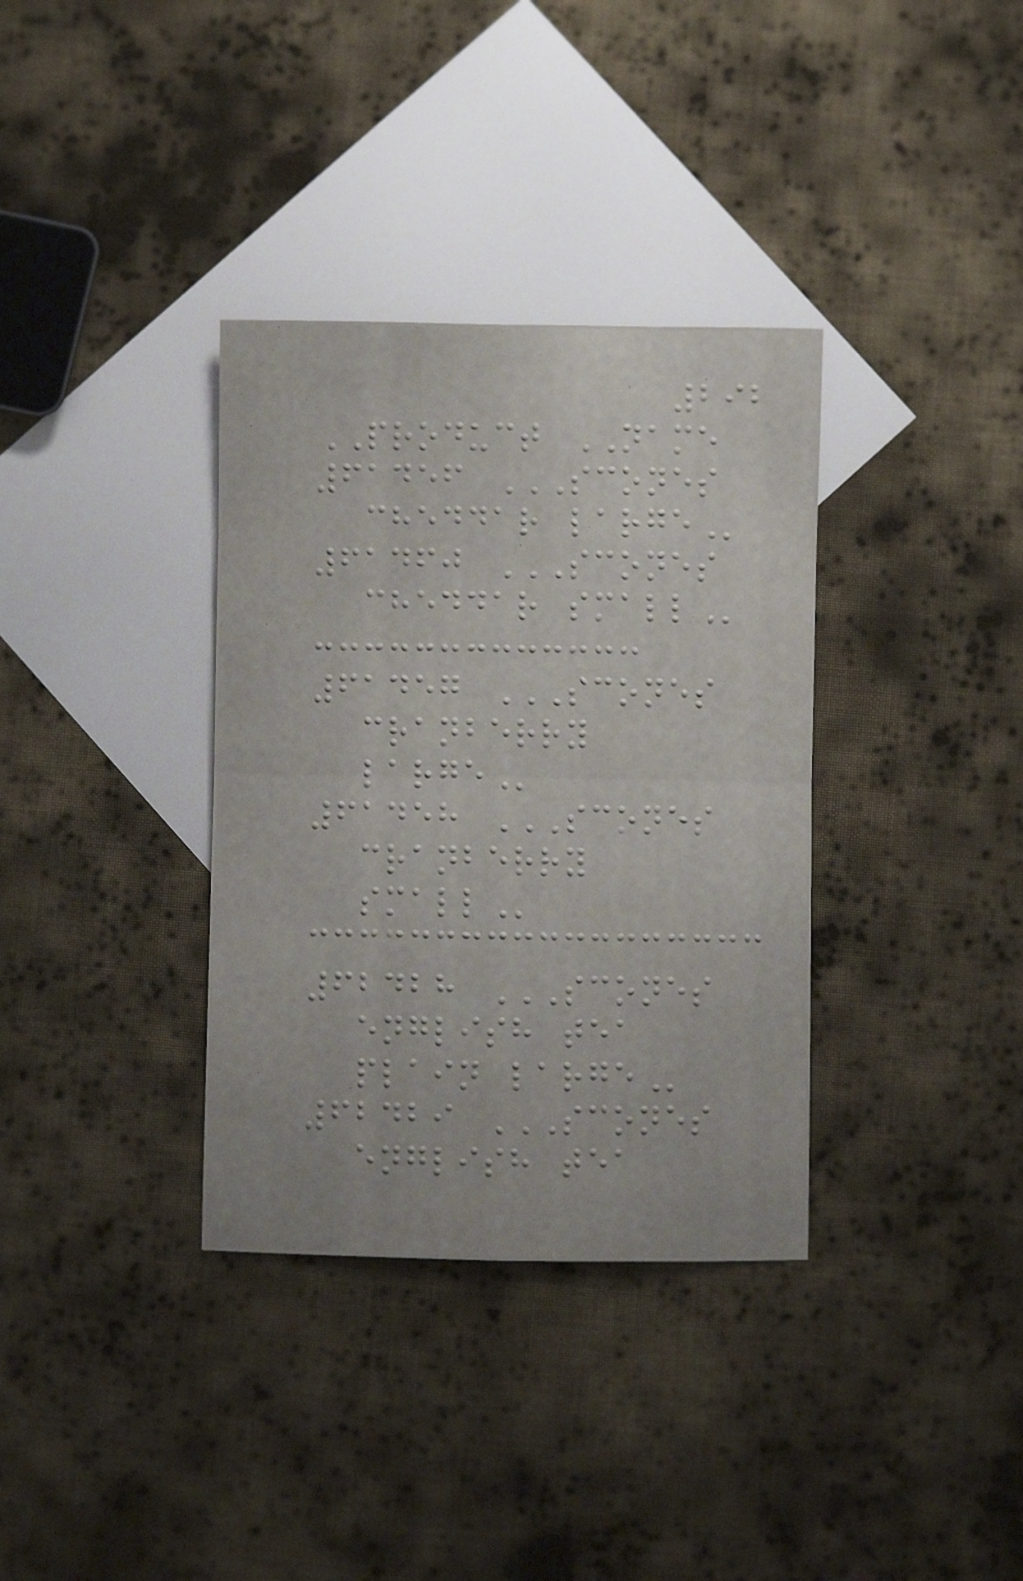292
PRODUCT NAME
61456 SCONES
CHEDDAR LARGE
61460 SCONES
CHEDDAR SMALL
61457 SCONES
CRANBERRY
LARGE
61458 SCONES
CRANBERRY
SMALL
62428 SCONES
ENGLISH TEA
PLAIN LARGE
62429 SCONES
ENGLISH TEA
